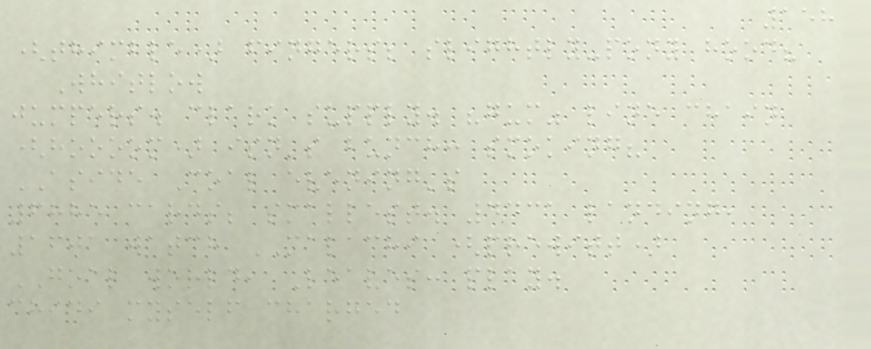158
(thimble) fingers; slightly-pony hood?
Whitlow
jumpers. clark supply. "gum" line chain
(hoooom) isn's bunch: smoking?
ASIDE Coal evening's
6885 cards; smallest. 4431 landing,
1601 watch MALACHI (prewitt)
GOAL world, Leaves: play.
chidi myself charged
